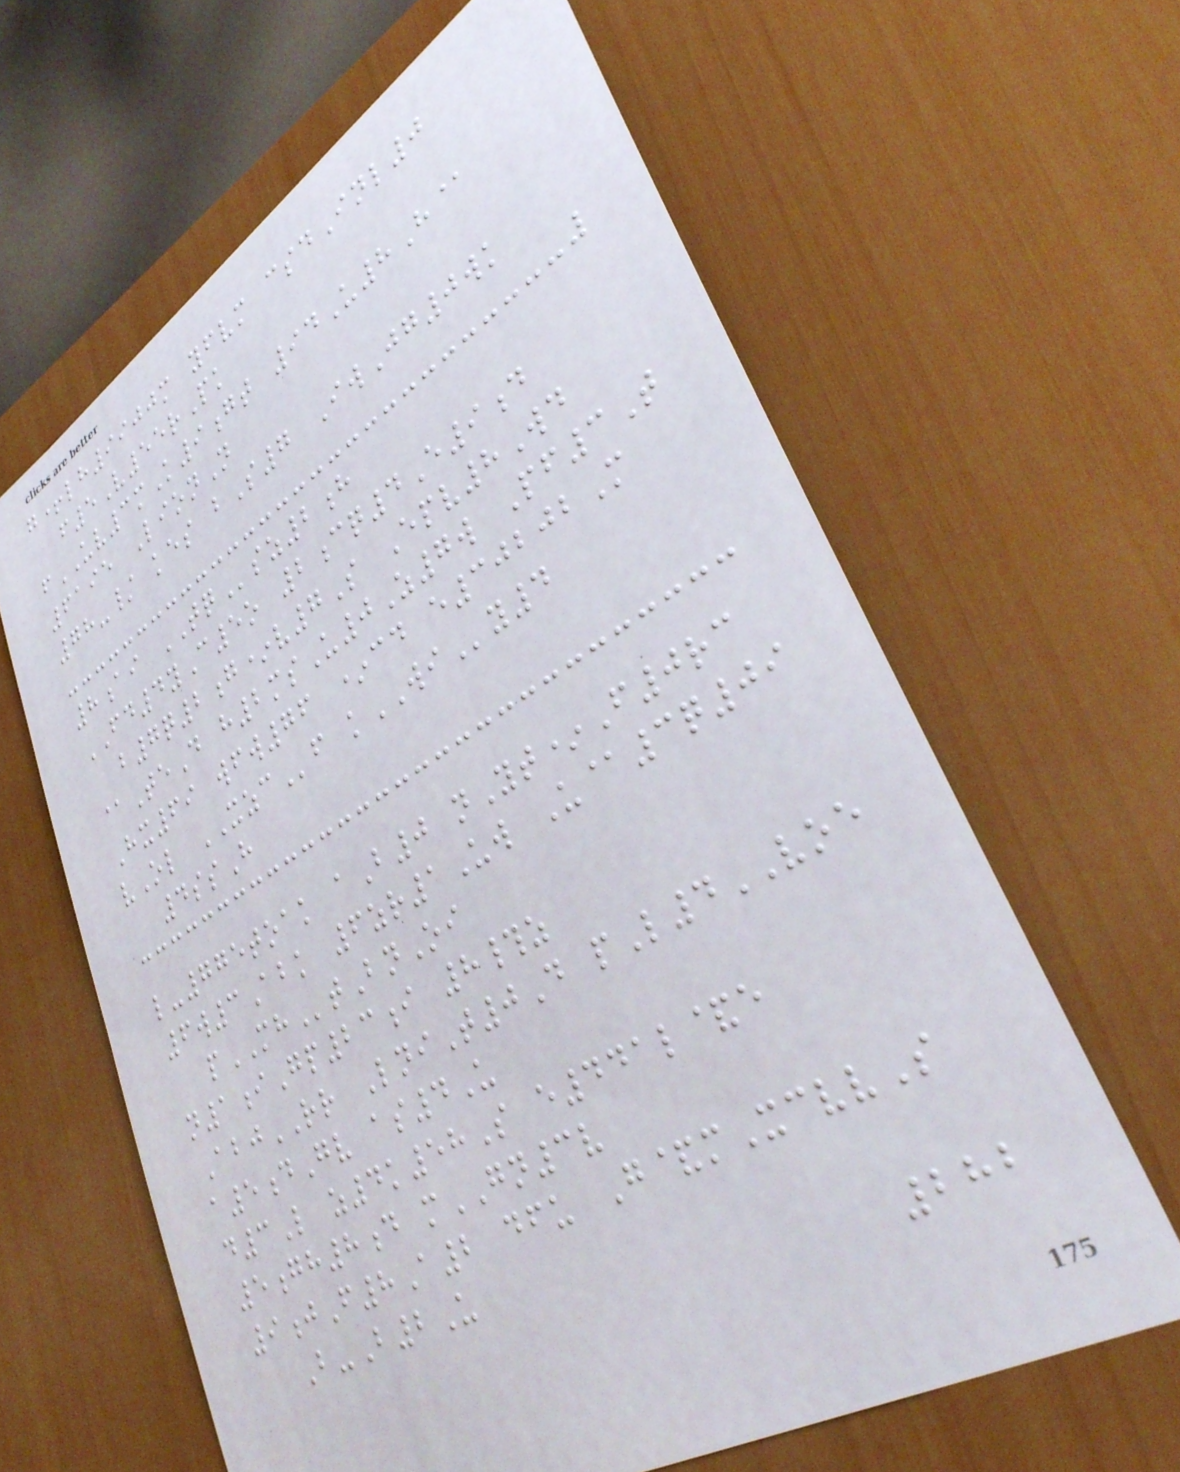g+lh9900m yfvm csdInl0
f5V55rPk
fUV3mK9gt 94U8H@
6195 LionN
78-/ kes bS7 IwJg0wk
8ai TQsz2h
FD4yC5o 2cq4E9d
b7q2g*v7S Epv8Wd
@TeD h2msU0Z7w Pf3T
Hx69 wfw76 *cd e30202M
vOl XZCf kWIy4
4ssH
l-775toak aB0 nYt*F0rc
6w3Abk 6zr1Uw U@3q09
pMHtBnOi
n1iGp23i 8#z
AbjRR LniT0D pL4VOE
a5dGv as4U
d3L z4k58S e441l&e
5gh8d mGN3v
9jF8A2 dfu G&mXcvvS
B-B2U
282
